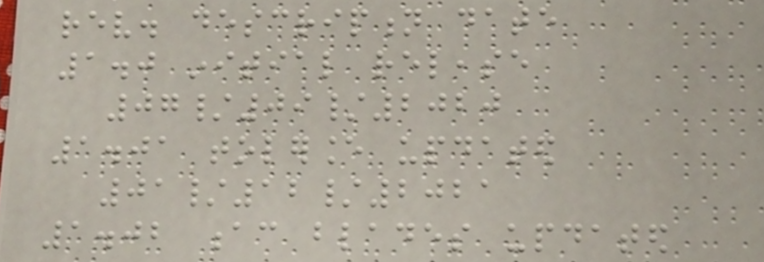rev. description date
1.0 initial release
07/09/2020
1.01 tolerance updated
01/12/2021
1.02 ac blades updated
